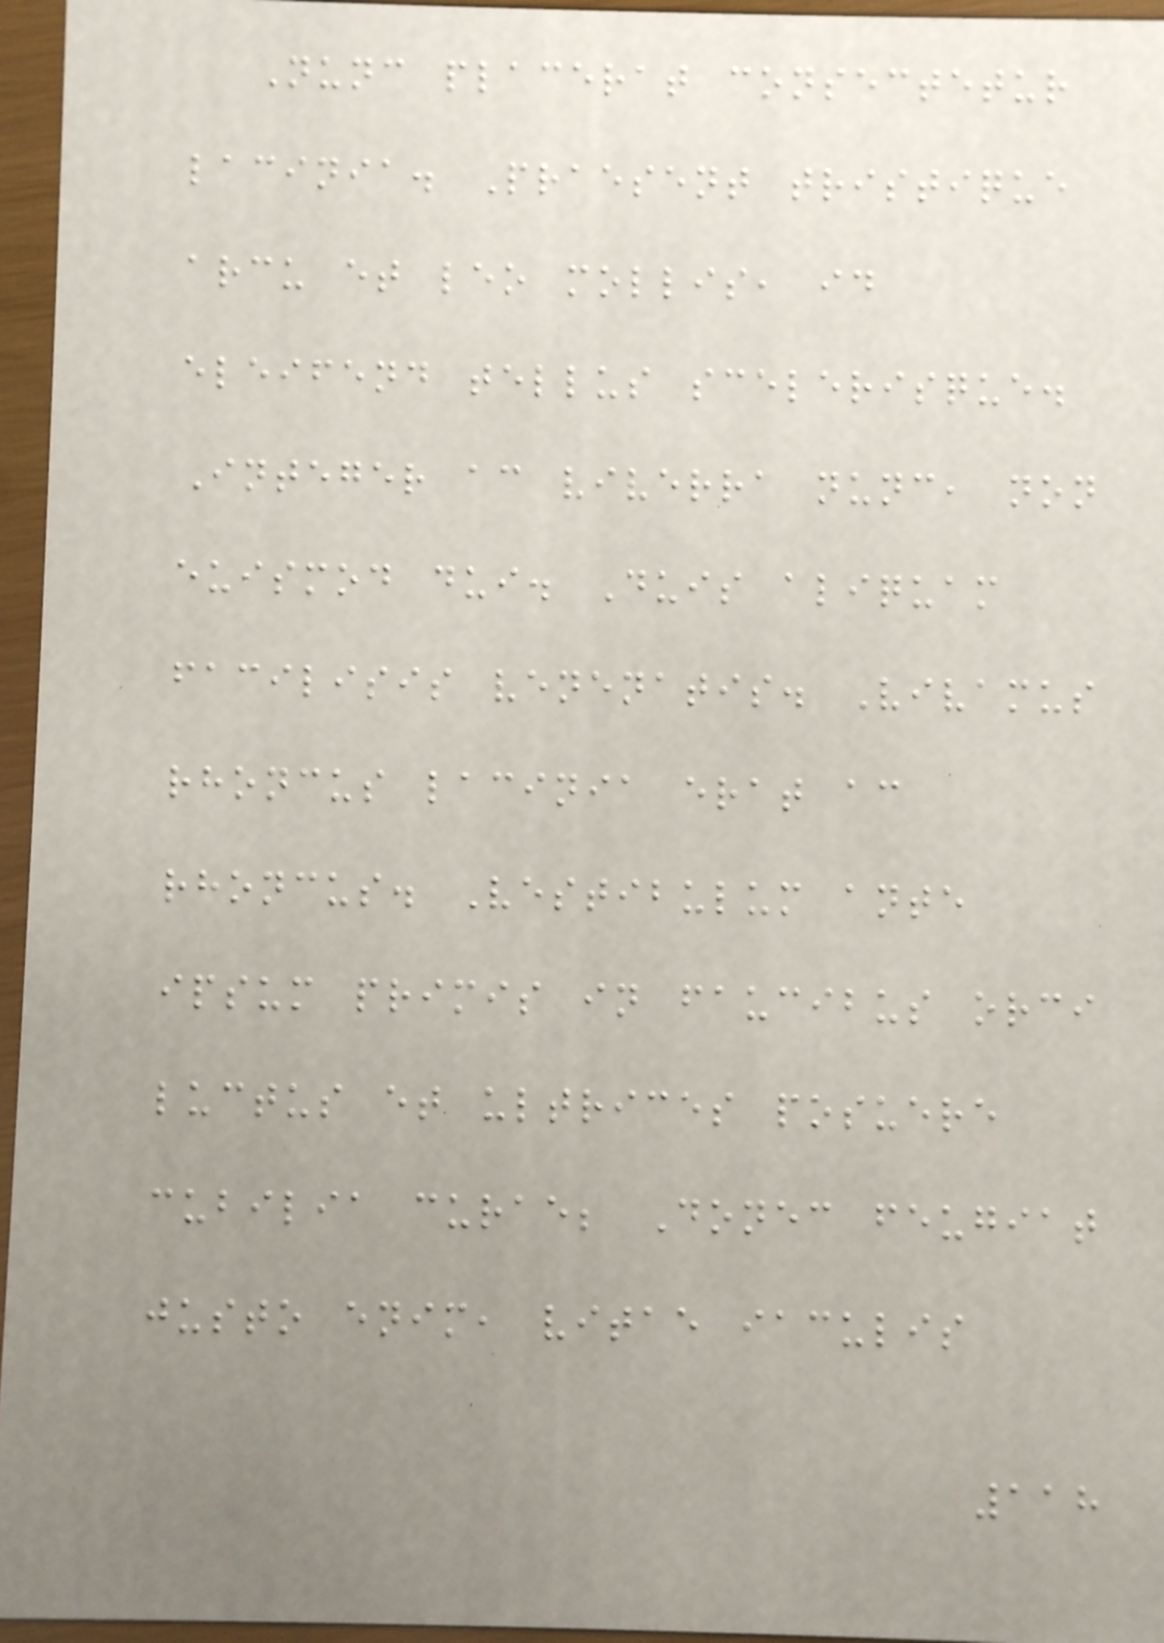Nunc placerat consectetur
lacinia. Praesent tristique
arcu et leo mollis, id
eleifend tellus scelerisque.
Integer ac viverra nunc, non
euismod dui. Duis aliquam
facilisis venenatis. Vivamus
rhoncus lacinia erat ac
rhoncus. Vestibulum ante
ipsum primis in faucibus orci
luctus et ultrices posuere
cubilia curae; Donec feugiat
justo enim, vitae iaculis
118
